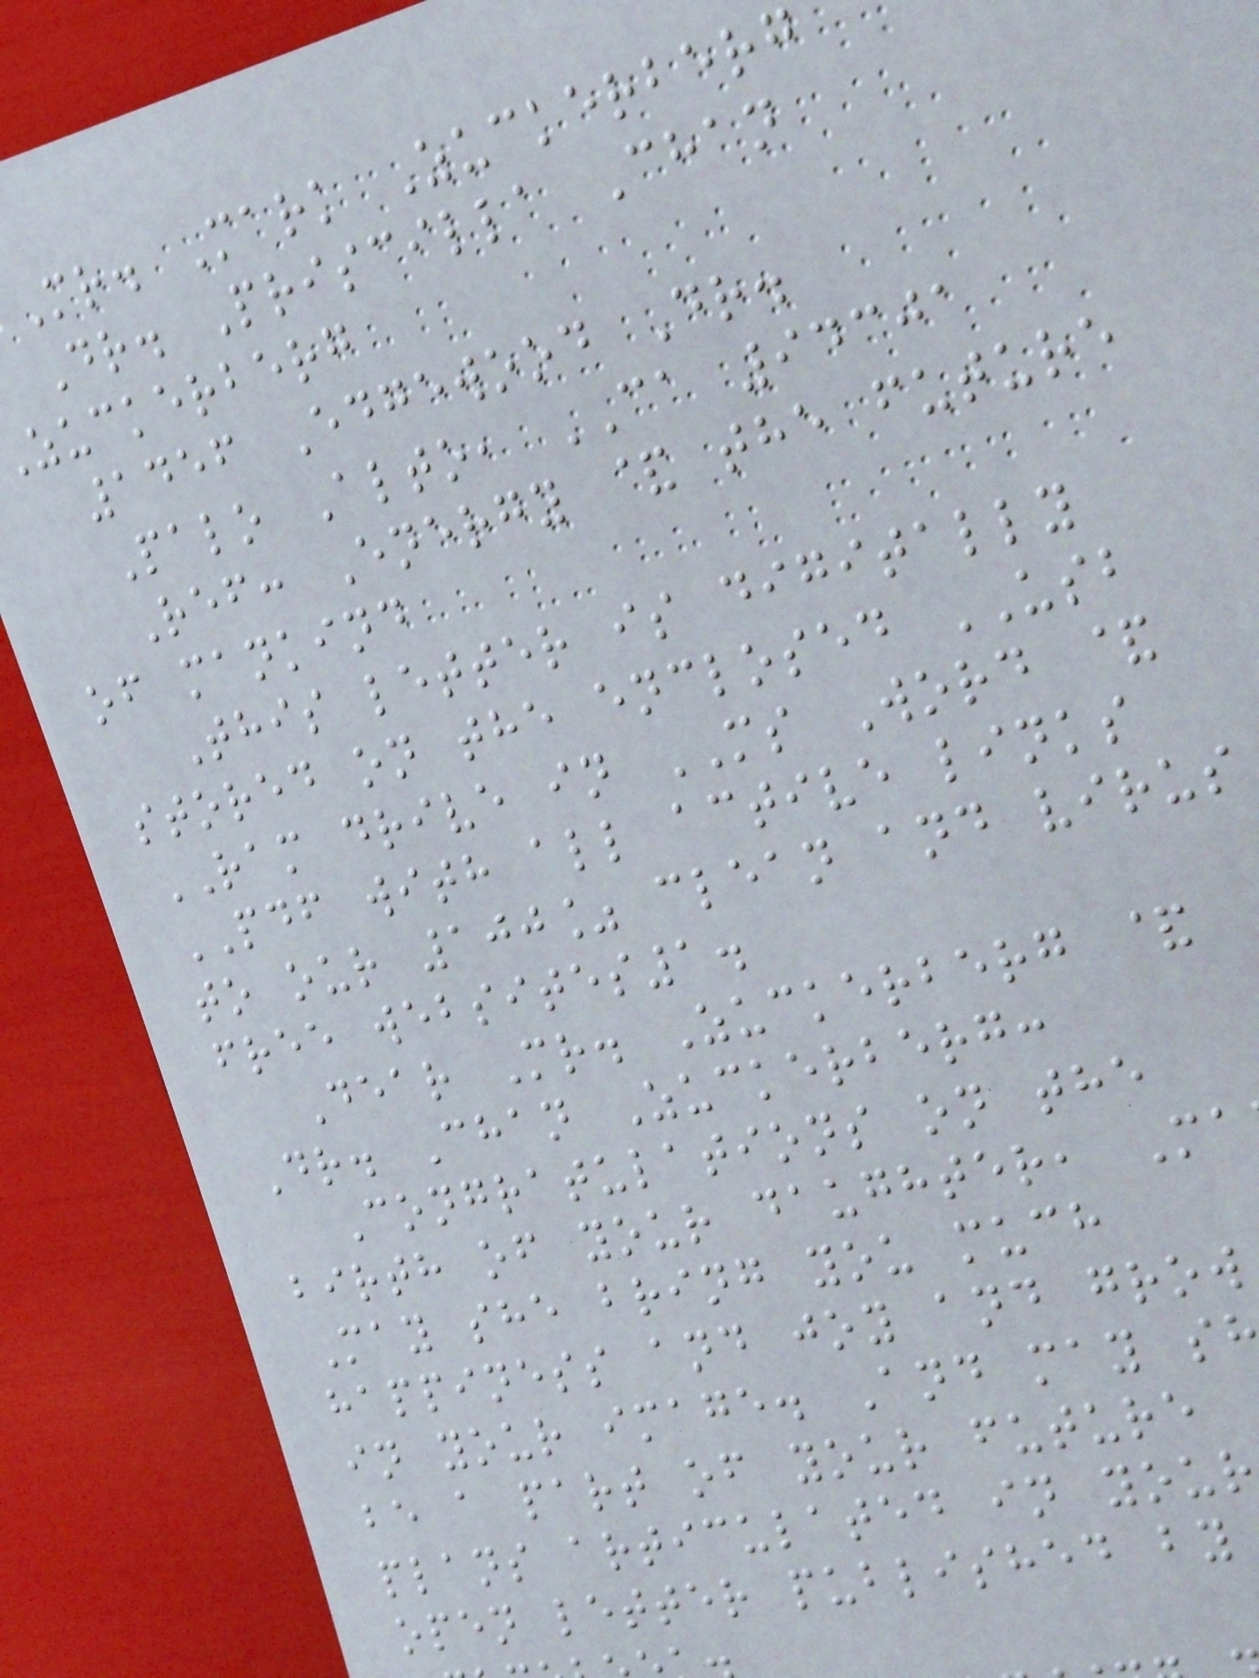Mr. Mark Zuckerberg
Dr. Priscilla Chan
zuckerberg
1456 Edgewood Dr.
Palo Alto, CA 94301
Ref: Energy & the future
of mankind
This letter is digitally
stored on the enclosed USB
RAM drive in MS Word &
PDF with all active links
to our 100% clean and virus
free websites1.
Dear Mr. Zuckerberg &
Dr. Chan Zuckerberg:
Congratulations on the
birth of your daughter, Ma
May she bring you much
happiness and joy and grow
in your image. And may s
be a part of your future
plans articulated in your
open letter published by
